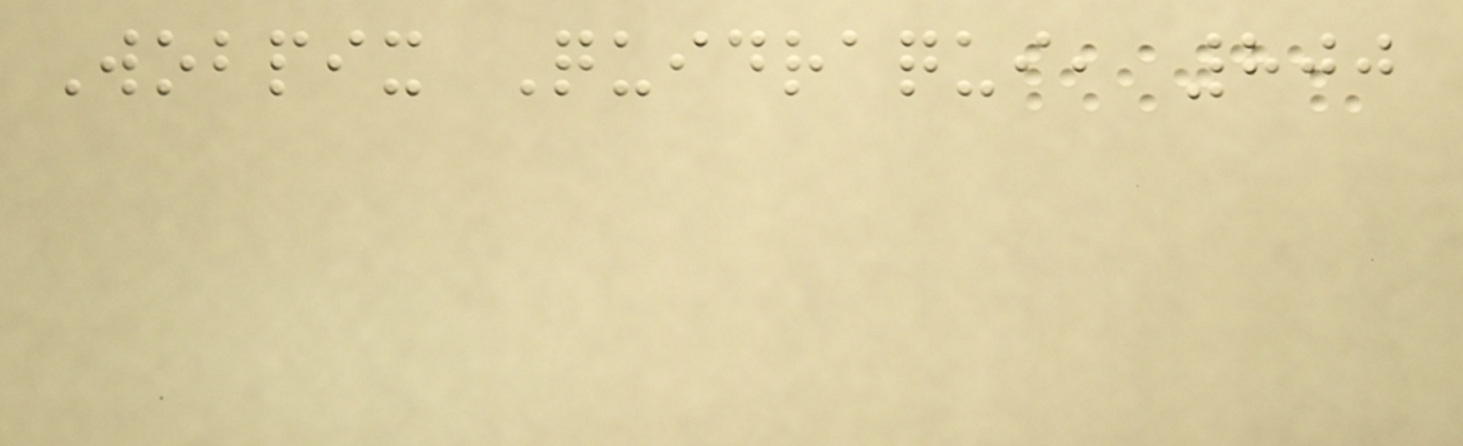Wobpix Quidraqui, 800
